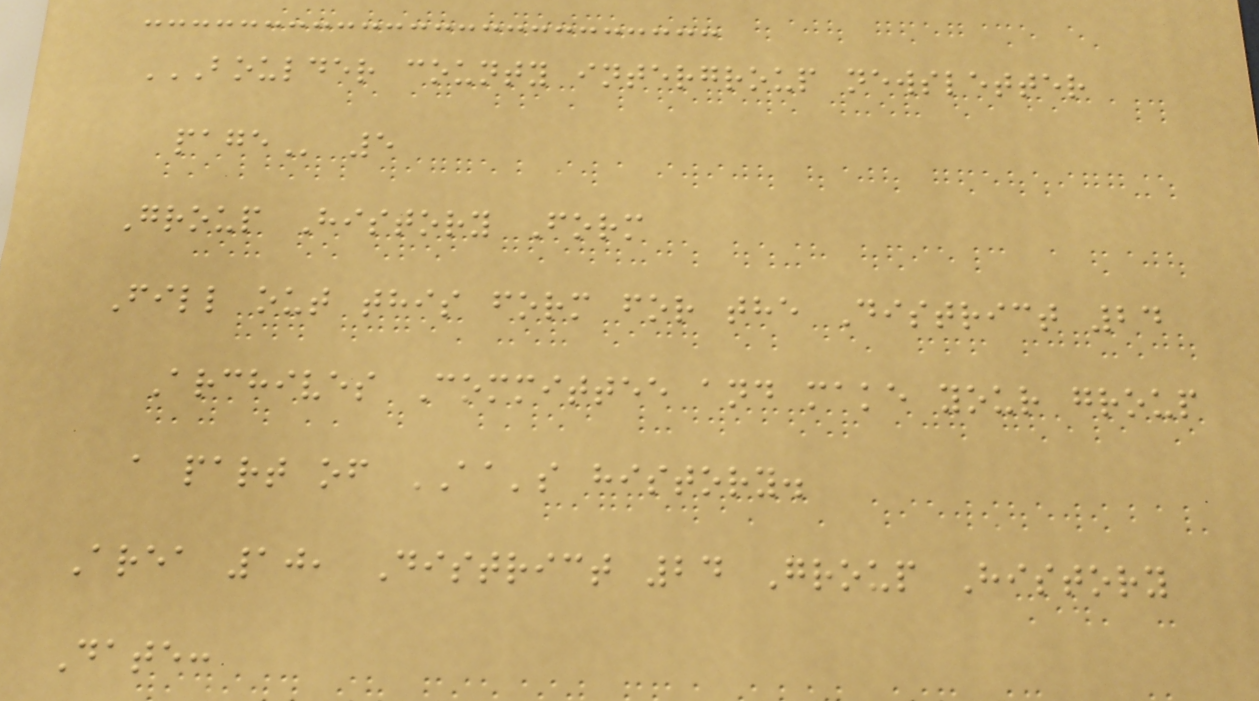BOULDER COUNTY INTERGROUP NEWSLETTER
PAGE 5
Group History Form
Fill out this form for the District 24
Archives Committee and make your group
a part of AA's history.
Area 10, District 24 Group History
Date:
